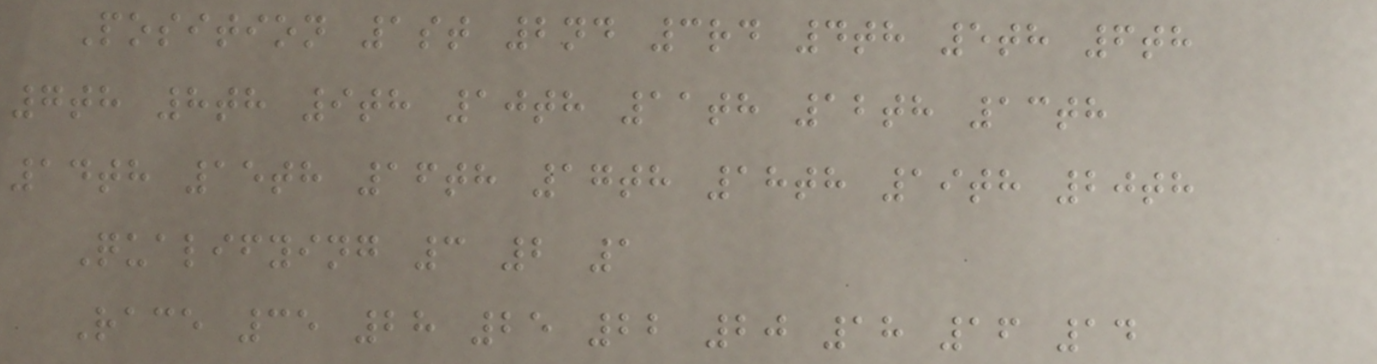Position 1st 2nd 3rd 4th 5th 6th
7th 8th 9th 10th 11th 12th 13th
14th 15th 16th 17th 18th 19th 20th
Qualifying 3 2 1
Race 35 28 25 22 20 18 16 14
